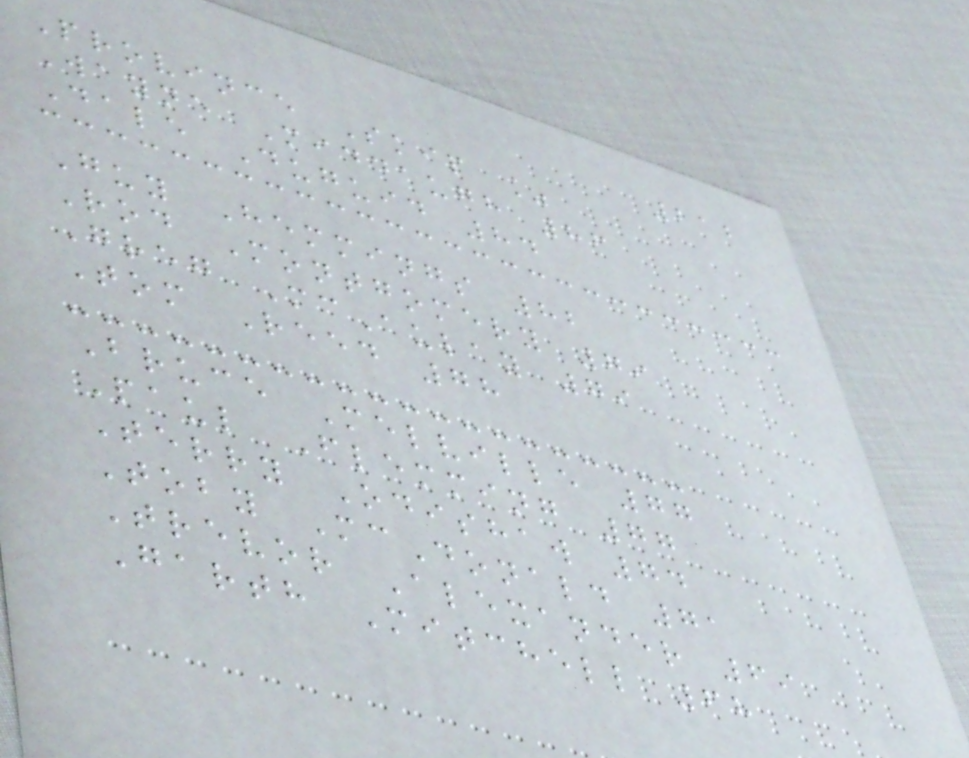212
Province Skip %
Wayne Middaugh 86
Dale Duguid 84
Guy Hemmings 82
Rod Montgomery 79
Greg McAulay 79
Tom Reed 78
Bruce Melville 77
Paul Flemming 77
Terry Odishaw 74
Toby McDonald 71
Trevor Alexander 69
Garth Mitchell 68
